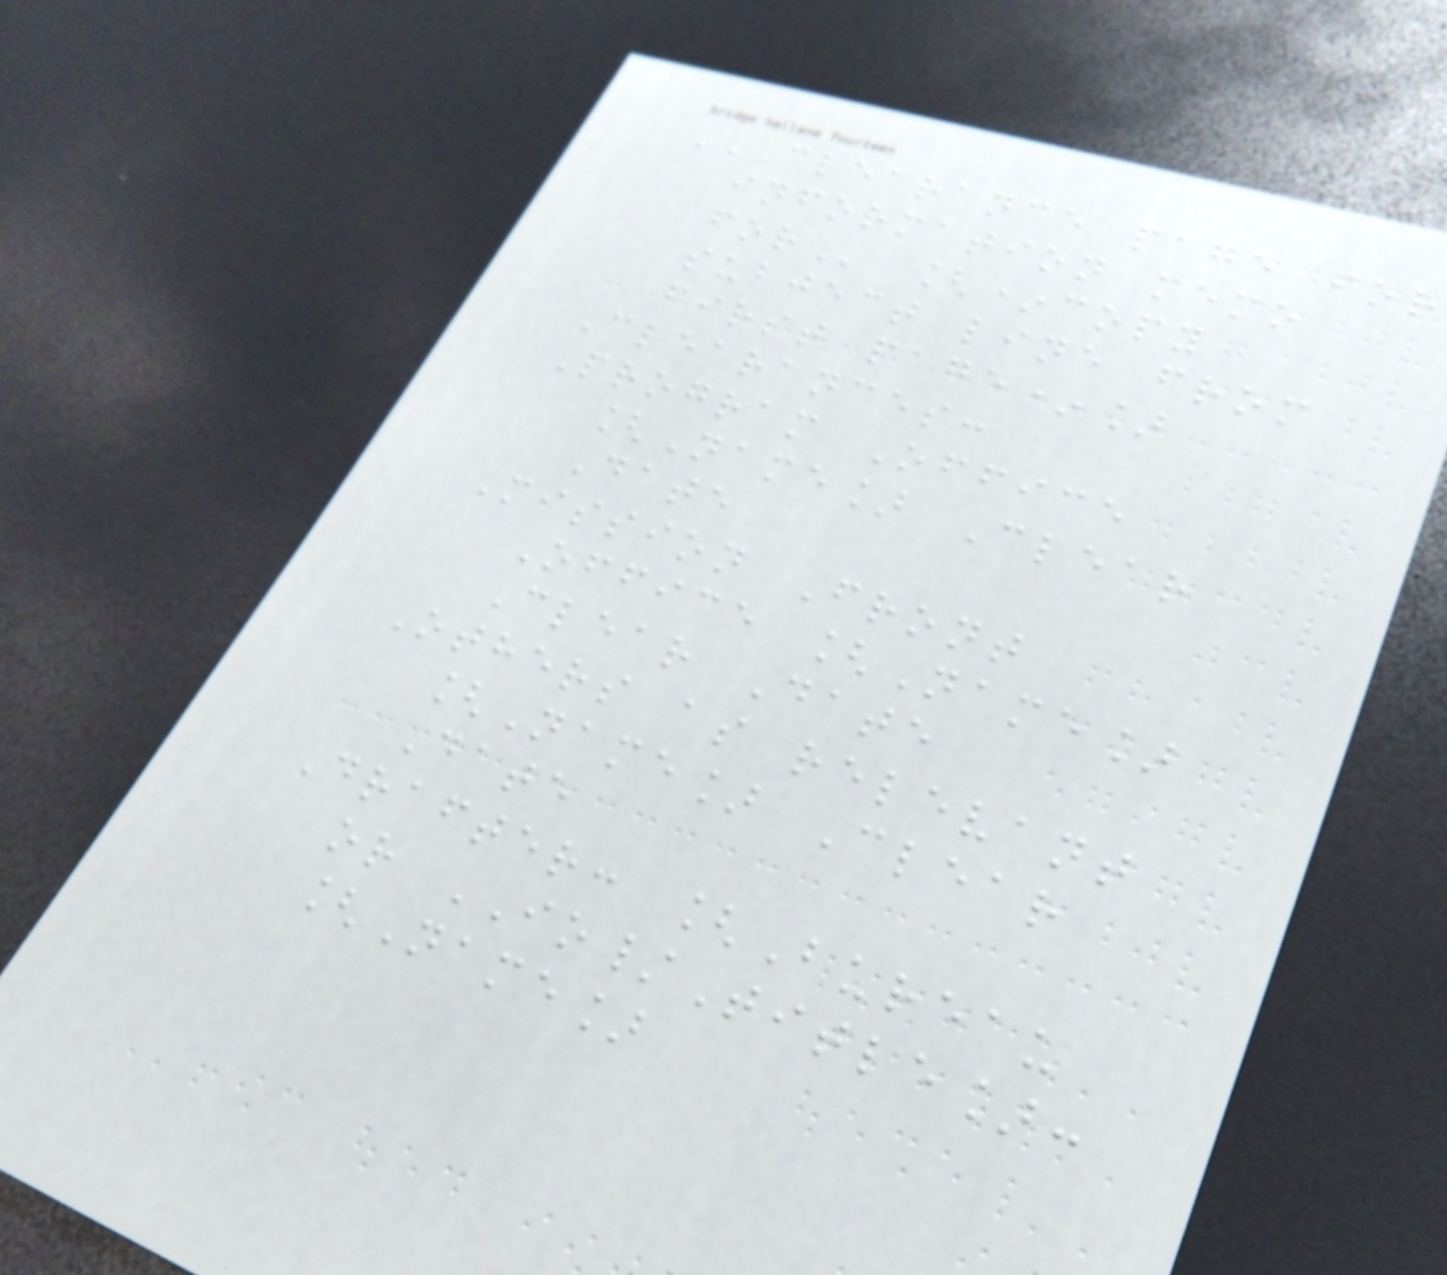CLEARANCE PAGE FOR
INFORMATION MEMO
FOR [*copy
subject line from
first page*]
Clearances:
Program Office
[Name] Clear
Date
Mission Front
Office [Name]
Clear Date
Others as relevant
[Name] Clear
Date
Drafter: [Bureau
or IO/Title]:
[Name]
